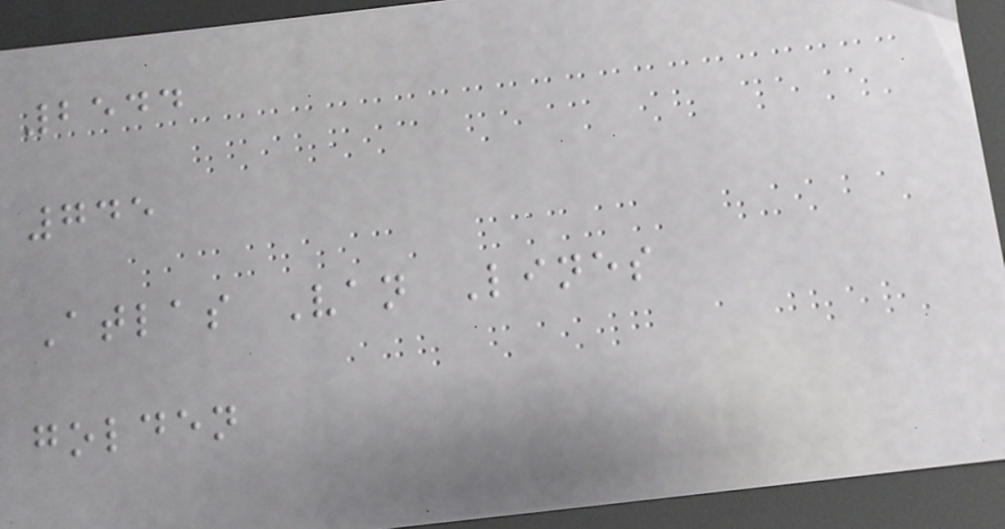2544
745
Atlas Van Lines
golden
